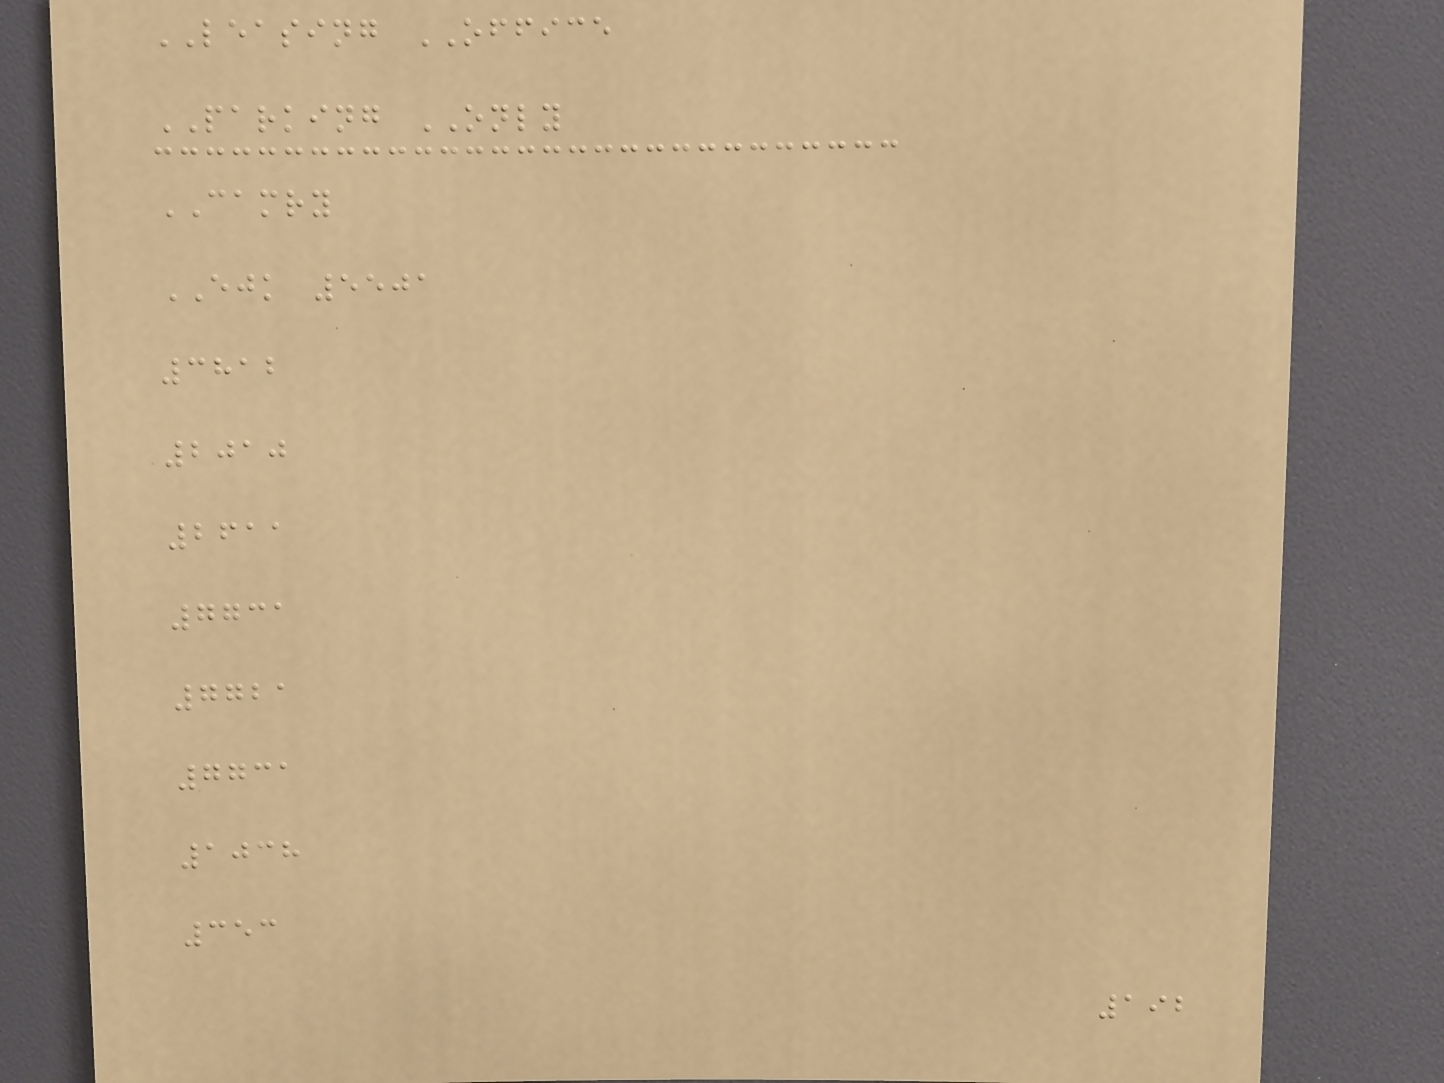LEASING OFFICE
PARKING ONLY
CAMRY
EJK 5501
3812
2010
2611
7731
7721
7731
1038
353
192
